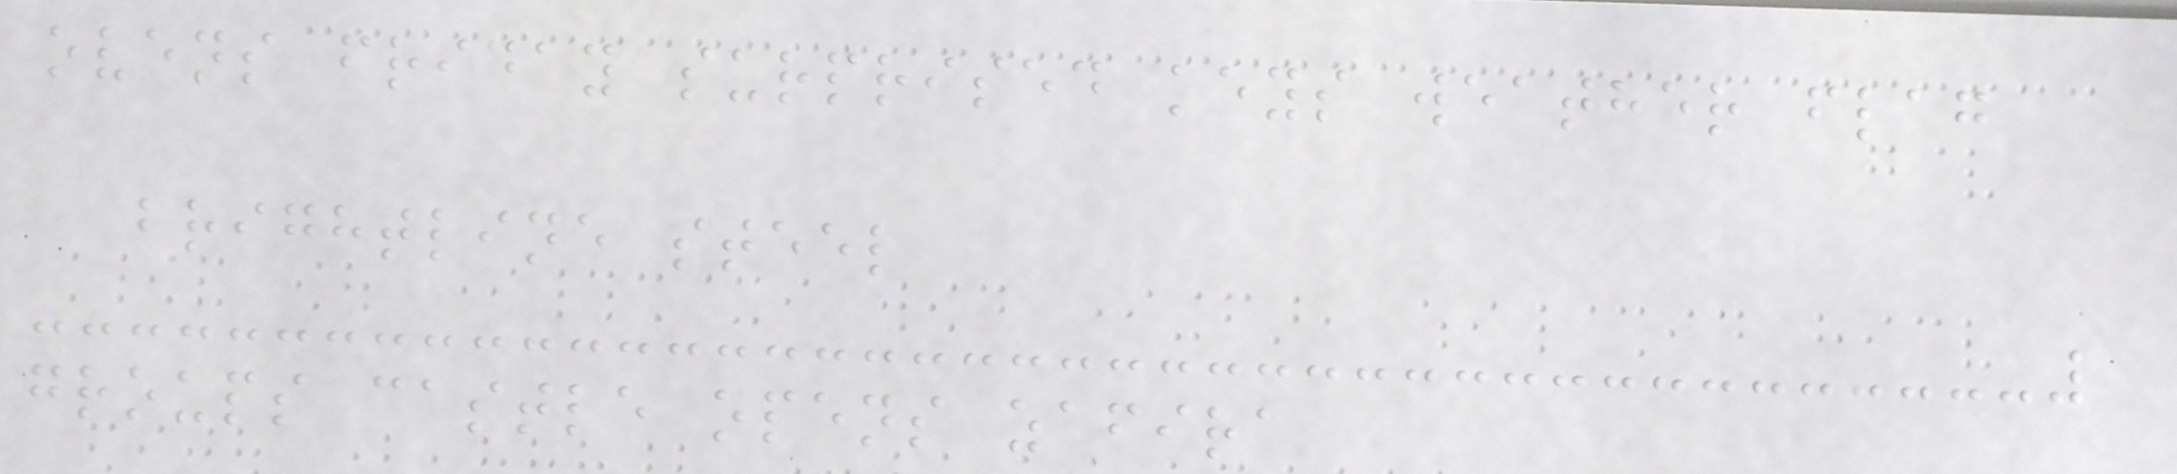ovens friday surprised keys weather flag
brightline steel
groups castle opens zafira
